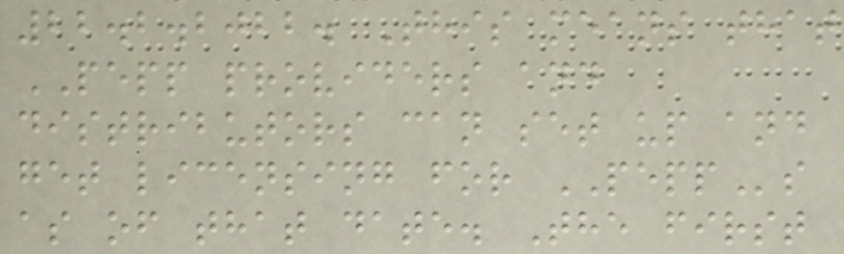22.2.2022. This means that
PEPP providers and
distributors can set up and
get licensing for PEPPs
as of that date. The first
